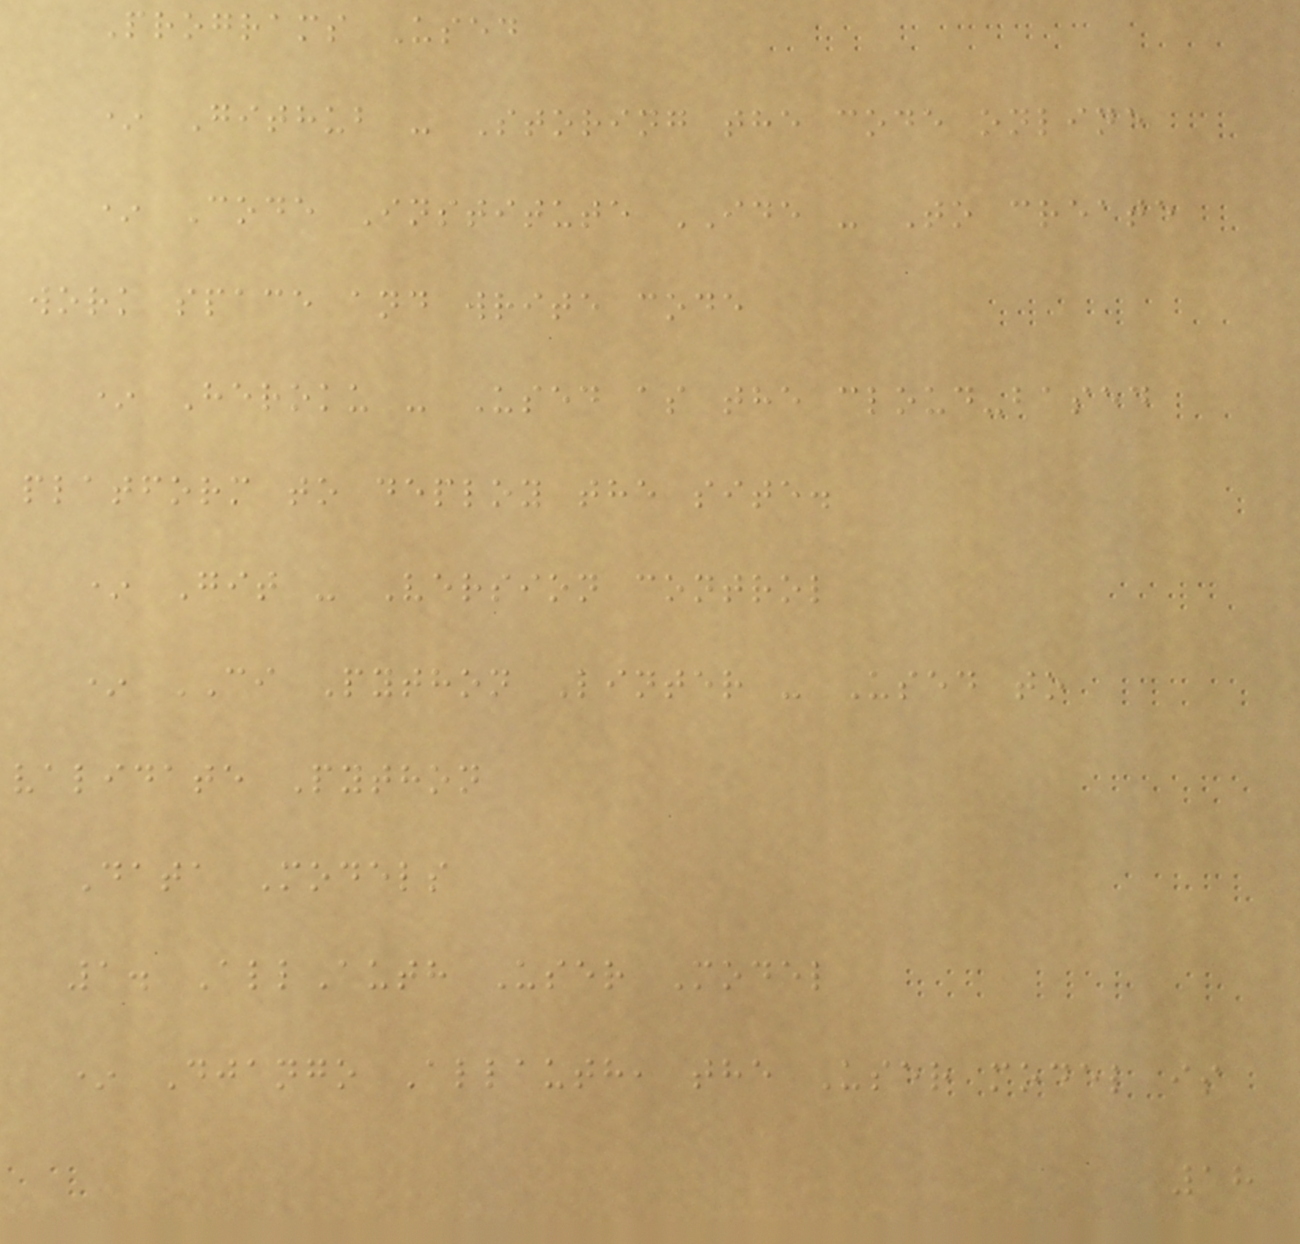Programs Used
* Github - Storing the code online
* Code Institute IDE - To create
work space and write code
* Heroku - Used as the cloud-based
platform to deploy the site.
* Git - Version control
* CI Python Linter - Used to
validate Python
Data Models
1. AllAuth User Model
* Django Allauth, the User model is
18
